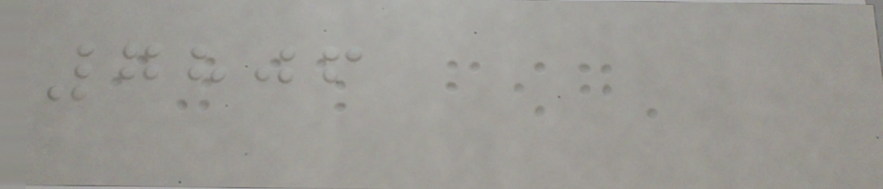7806
